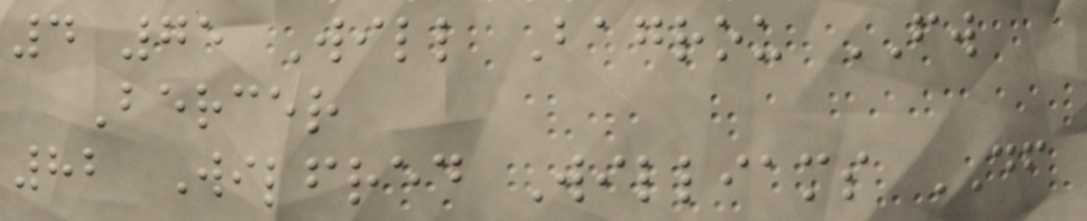4 75 Will Bagrou FW
Bercer
82 Wilfred Williams DF
